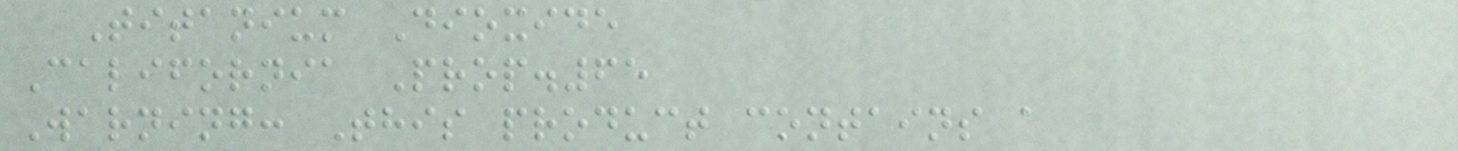Titanium Dioxide
California Prop.65
Warning: This product contains a
